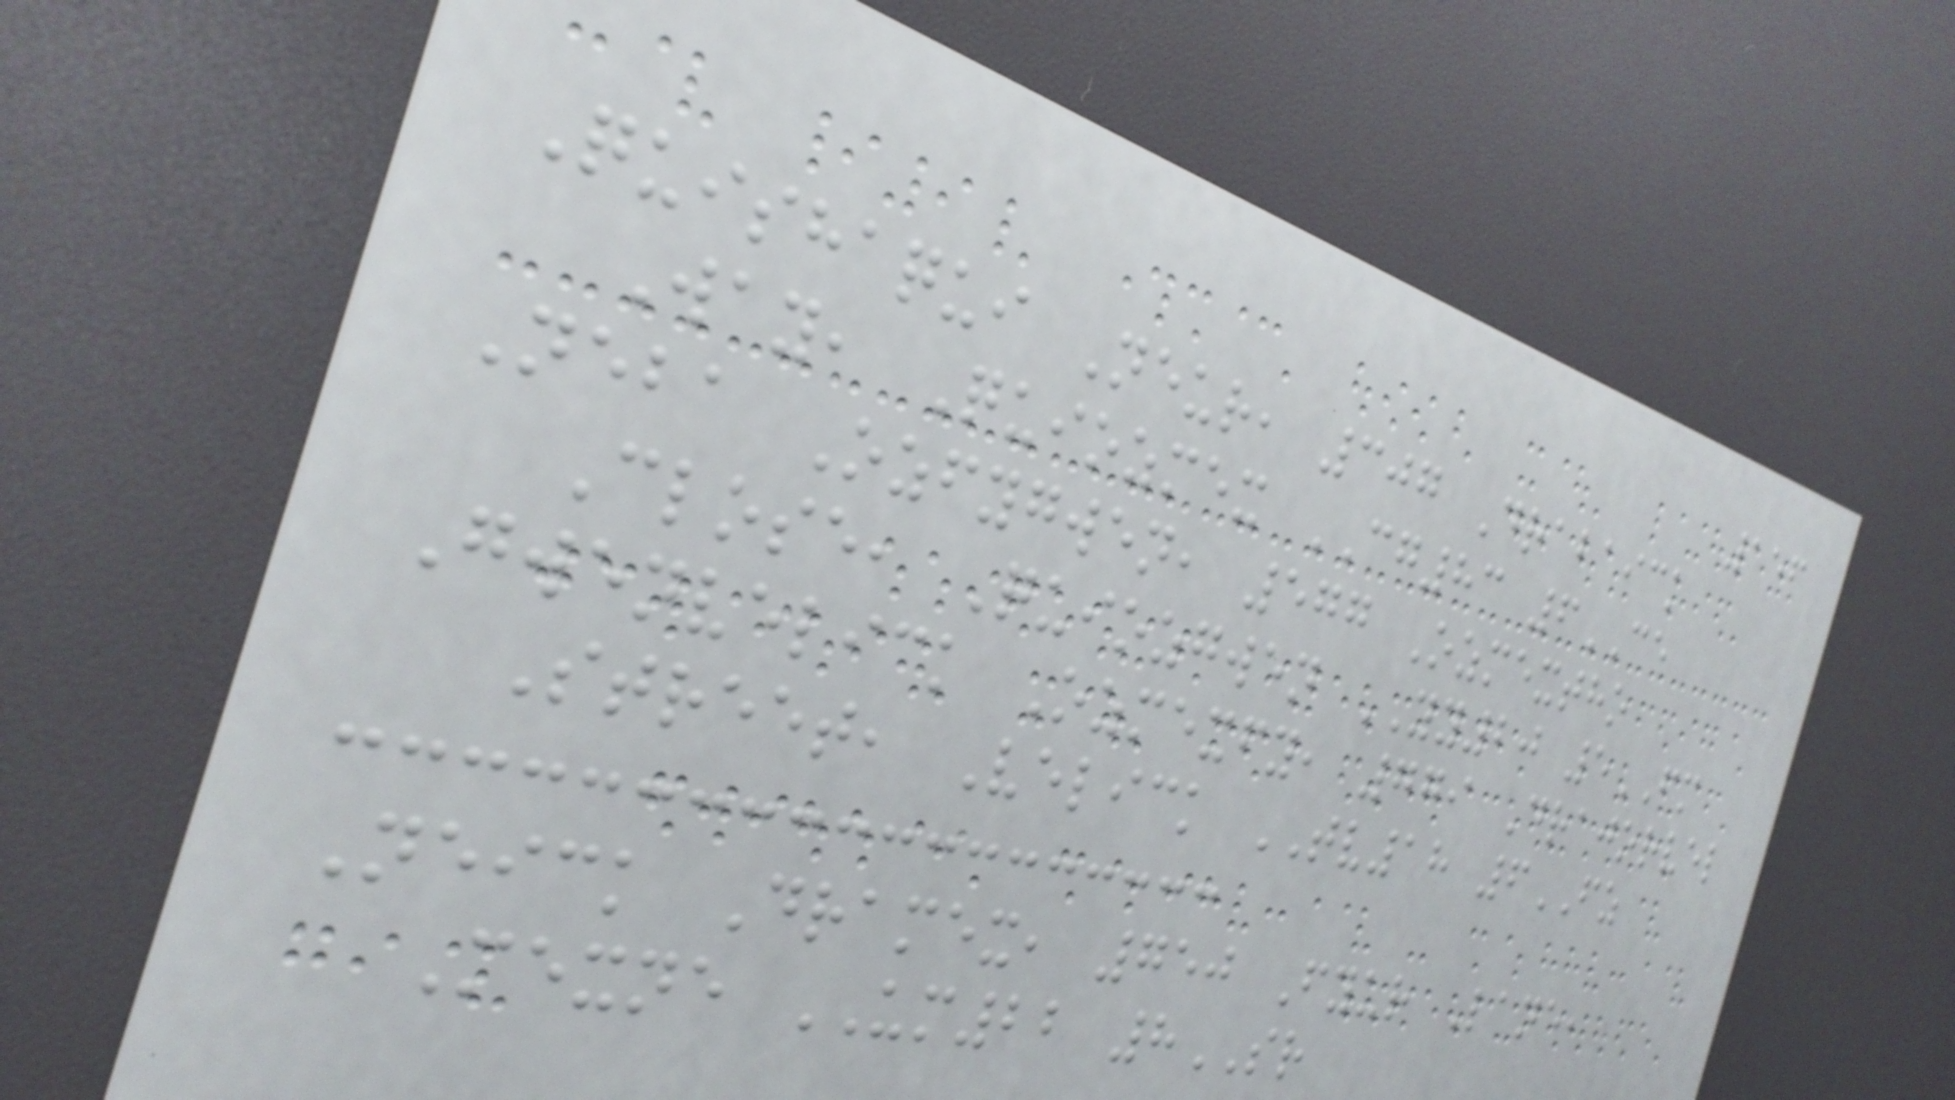156
Quishaqui Neur, 307 Drabaick
Way, Quiozmex CG83 6CE
Neba Ozfygwen, 577 Ozmextho
Close, Quiozgwen YY20 5FM
Gwenvelick Ozmexfy, 779 Drajorvel
Street, Velick TV18 6FZ
Neick Dramex, 750 Fyur Lane,
Mexne UM22 8SR
